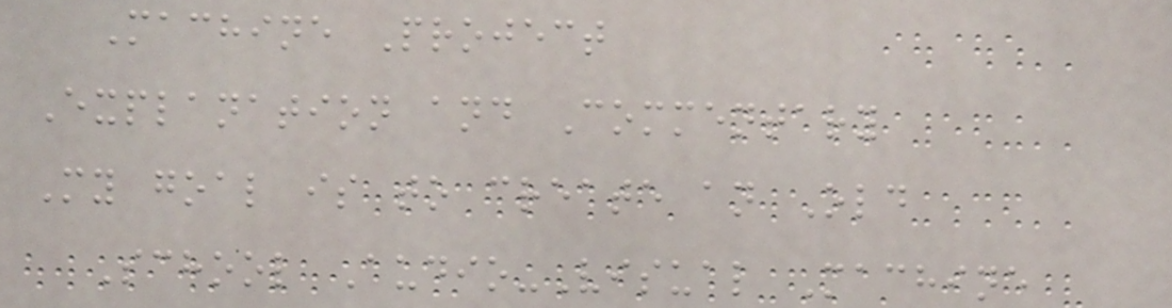Machine Project
Explanation and Commentary
My goal is to create an Old
School Audio-Visual Machine
